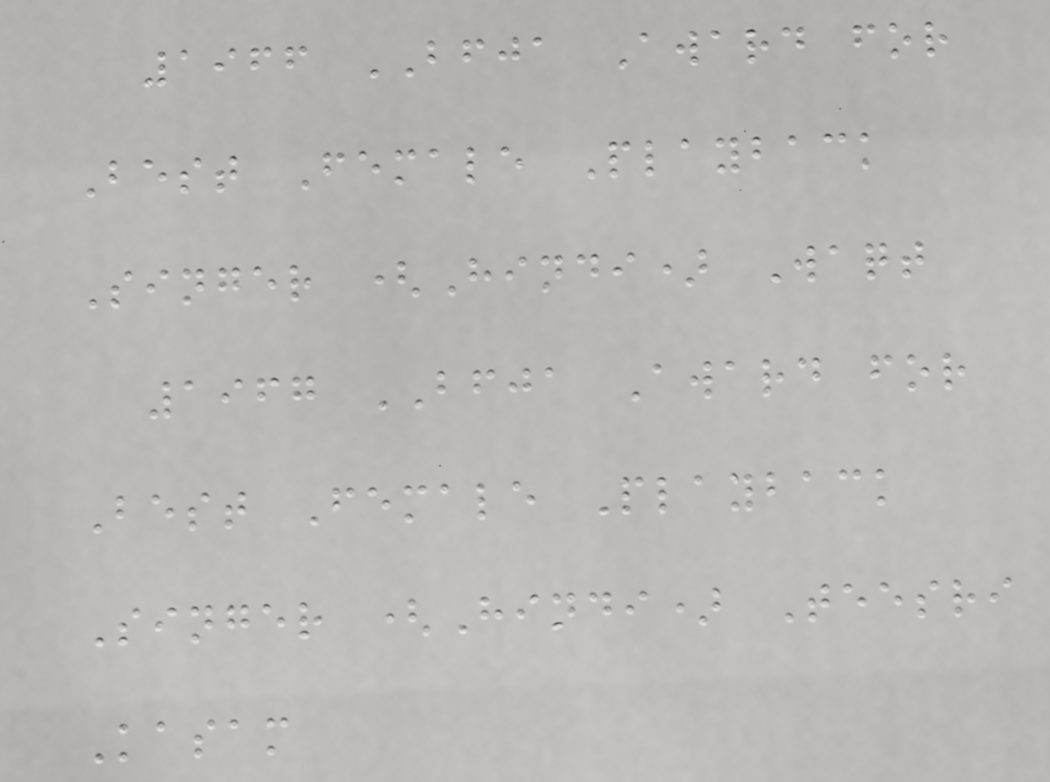1966 BFJA Award for
Best Female Playback
Singer (Hindi) Waqt
1967 BFJA Award for
Best Female Playback
Singer (Hindi) Teesri
Kasam
